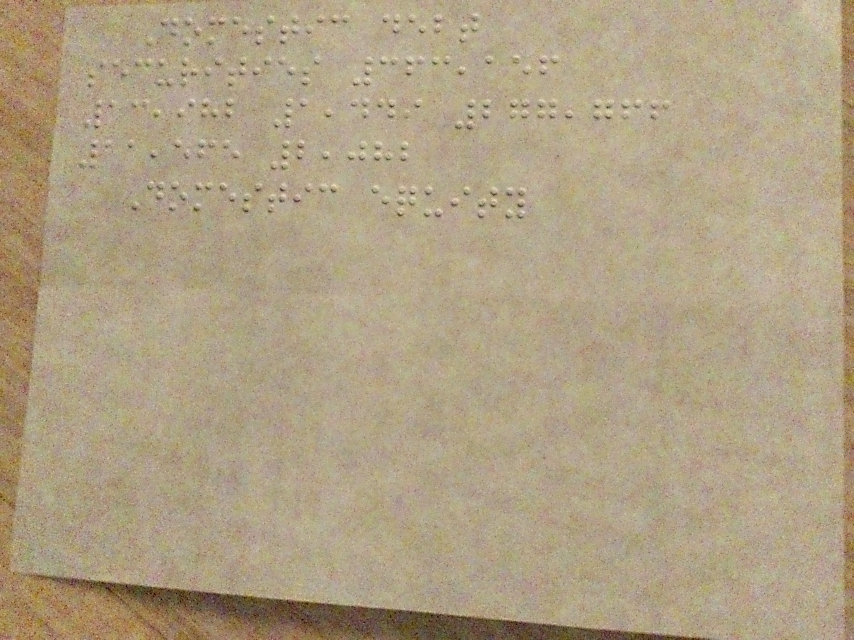Domestic debt
securities 363,156
13,982 1,449 277,766
11,565 2,082
Domestic equity
